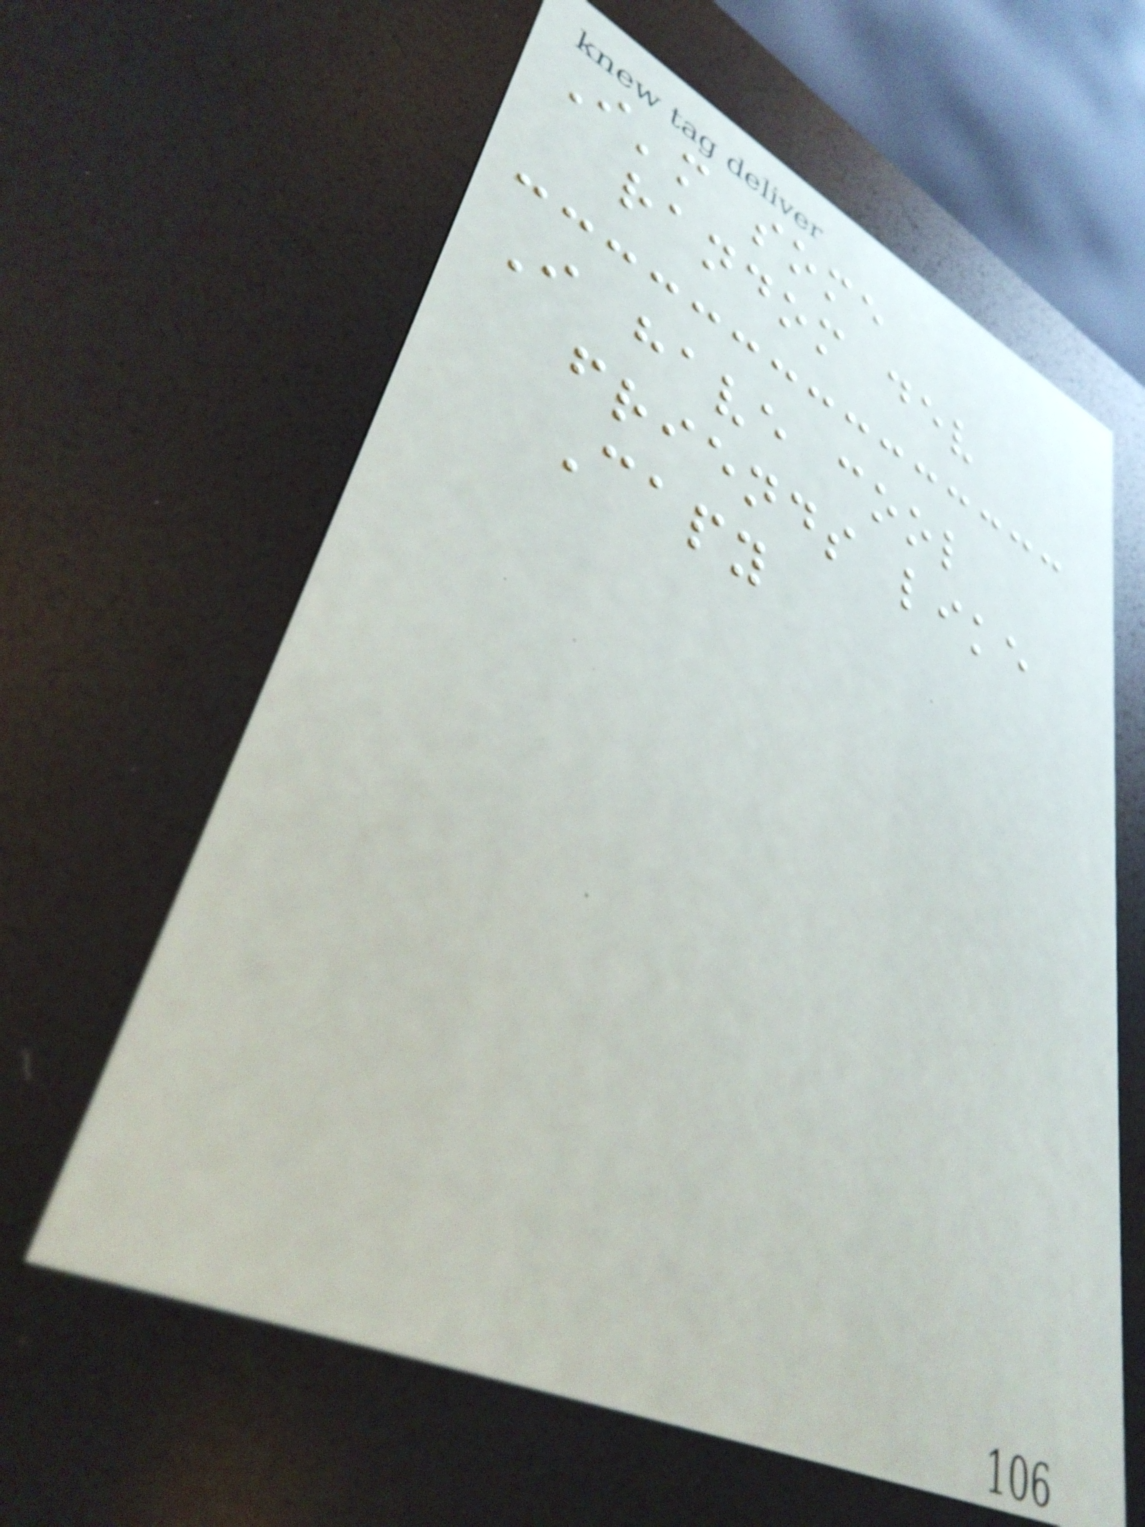I'm some
random dev
I have cool
friends like
Capy
